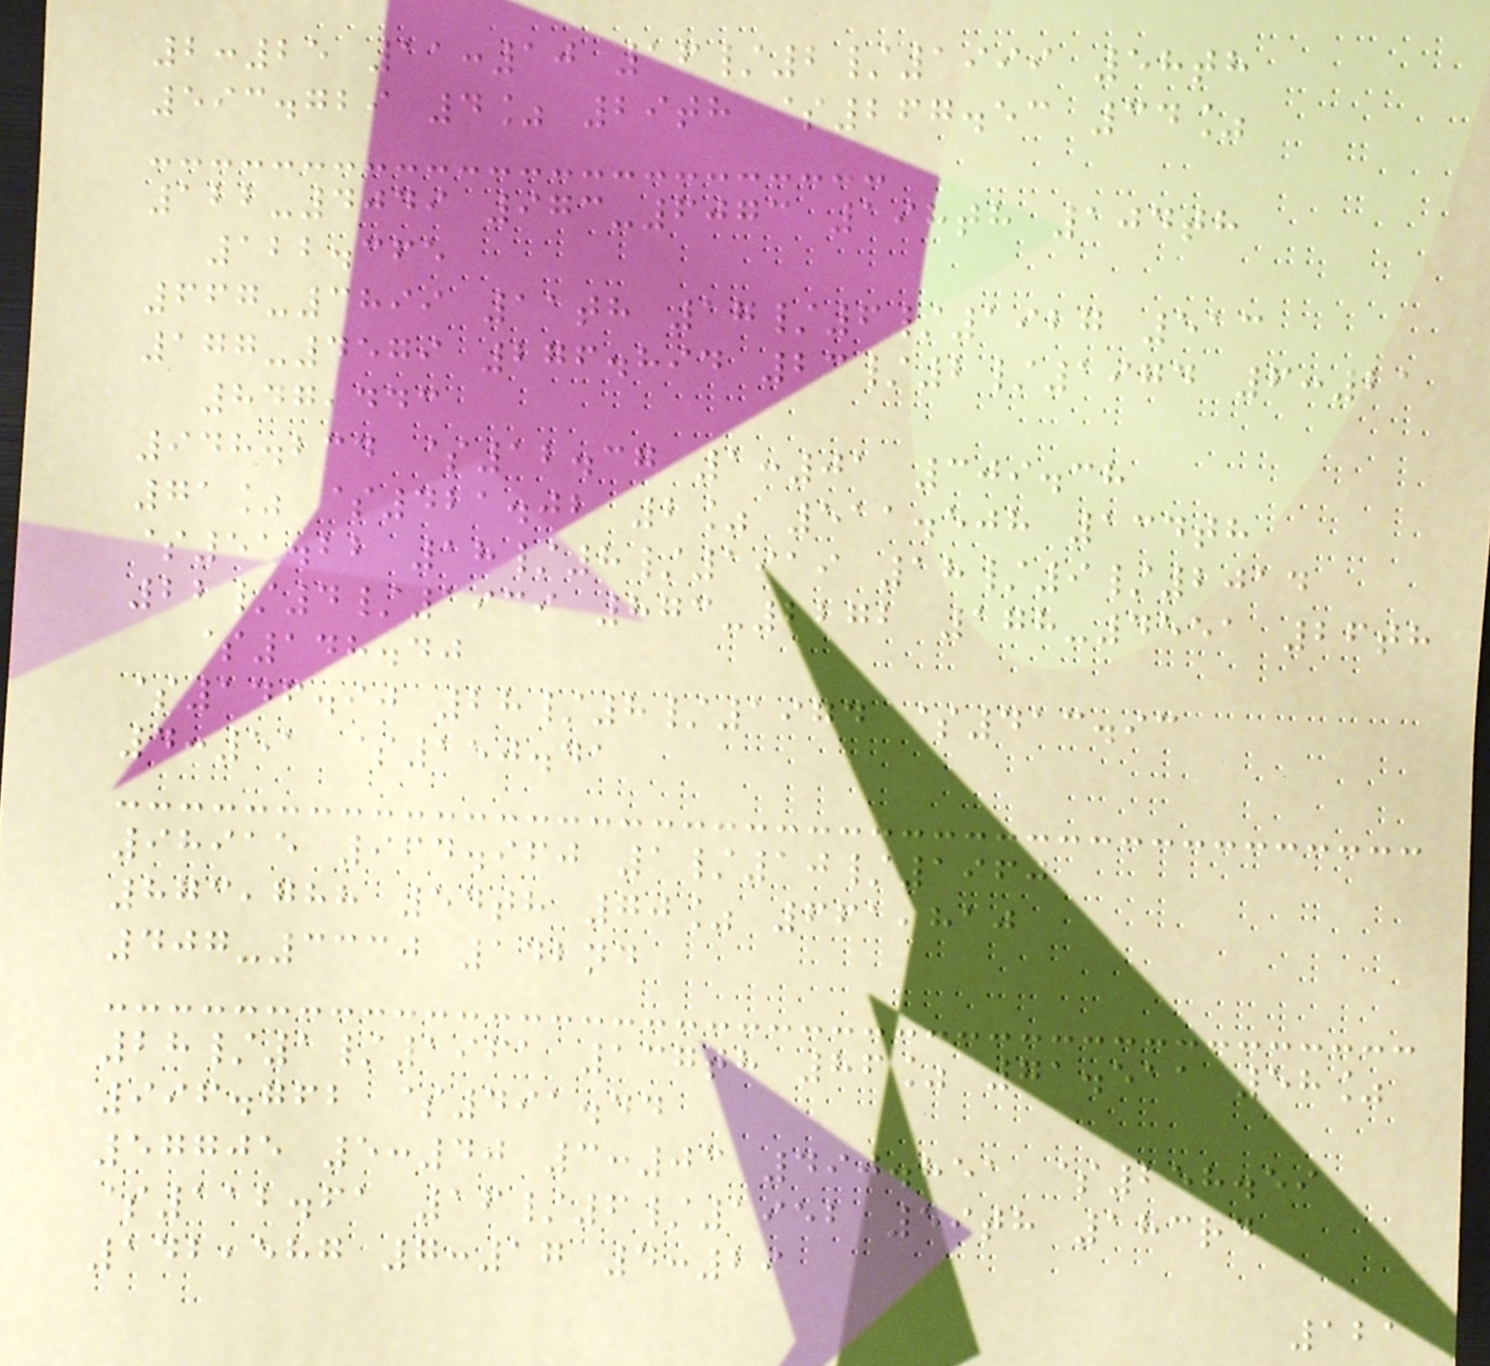2:25 11:10 16/2/1999 58th
593.729 4% 29th $267.53 34%
122-4049 973-6073 198th 104th
122.365
667-3899 11th 17/6/1927 513
177-4579 276.894 23/2/1974 6:21
847,443
948.234 $12.37 1:01 309.38
71% $421.02 2% 511.508 134th
$51.22 18/8/1919 18/9/2014
22/4/1939 873-2272 178-4551 26th
$148.40
$146.90 28/8/1974 $413.93
4:51 $150.41
98915 964.960 1/10/1960
873,788 54th 70% 661,810
407-3330 142nd
28/1/1961 137th 86% 71.511 58%
996.762 $491.44
57705 5:40 3:03 490.851 $258.59
$112.61 16/6/1952 59th 183rd
142,587 7:17 4:29
121
